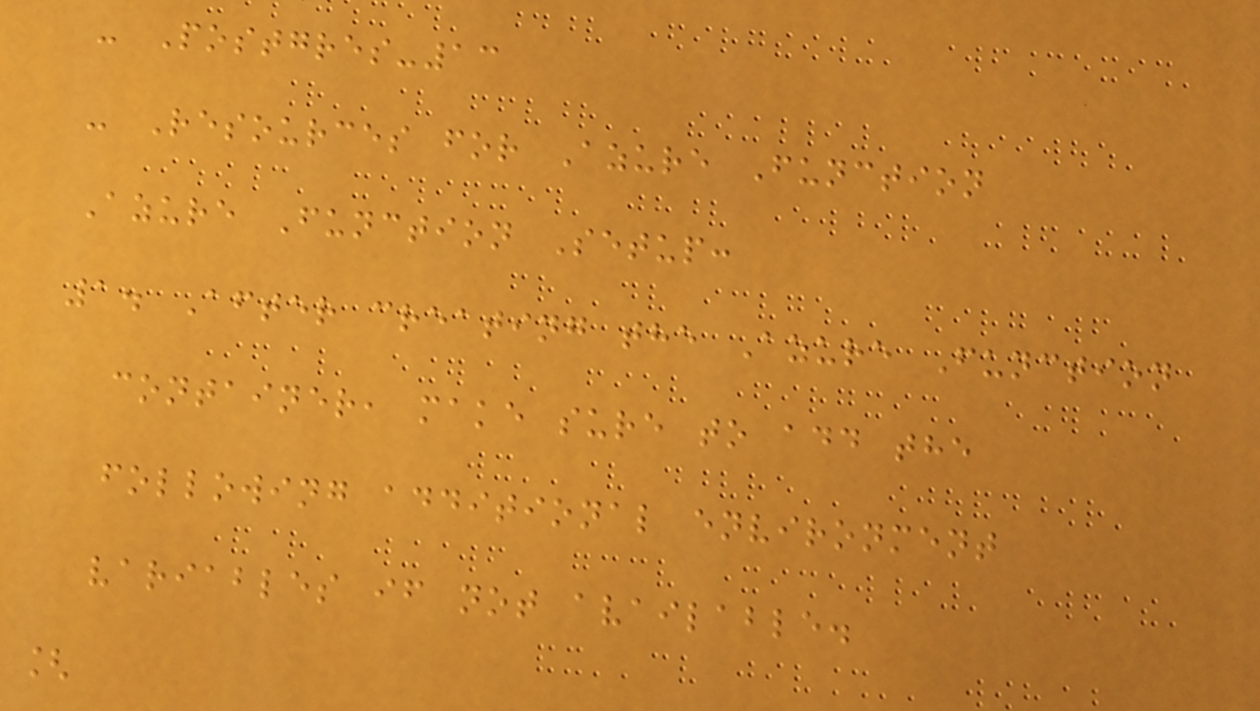- Postgres-13
- Resources for Azure Function
Azure Function Setup:
1. After creating the Azure Function
container, make sure to add the
following additional environment
variables if not available.
[
